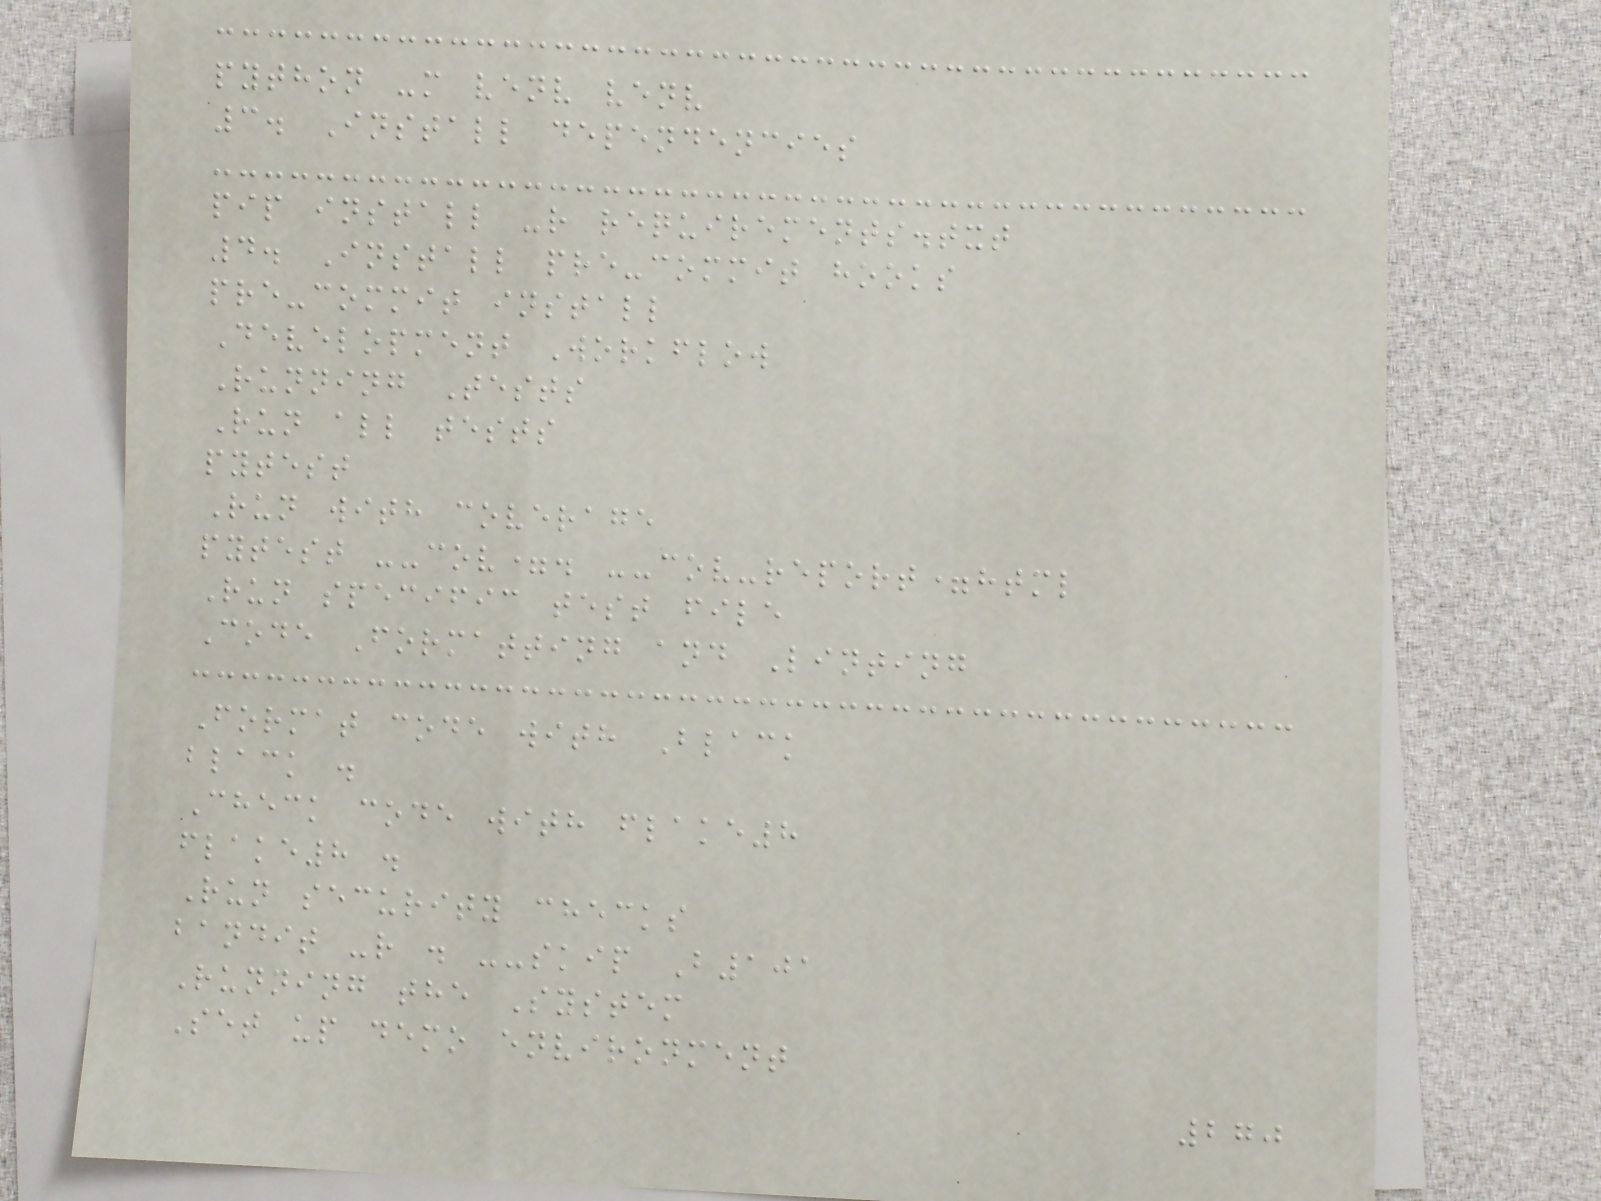python -m venv venv
3. Install dependencies
pip install -r requirements.txt
4. Install pre-commit hooks
pre-commit install
Development Workflow
Running Tests
Run all tests
pytest
Run with coverage
pytest --cov=. --cov-report=html
Run specific test file
Code Formatting and Linting
Format code with Black
black .
Check code with flake8
flake8 .
Run security checks
bandit -r . --skip B101
Running the System
Set up demo environment
270
